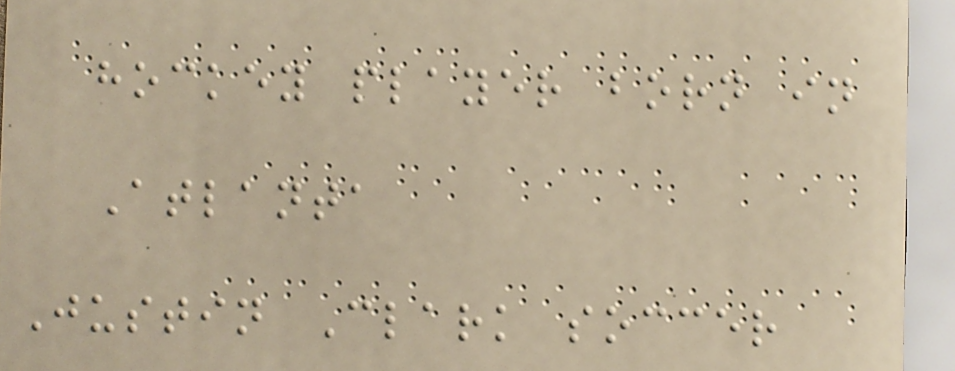hockey player born in
Atlanta
Justin Clark soccer
